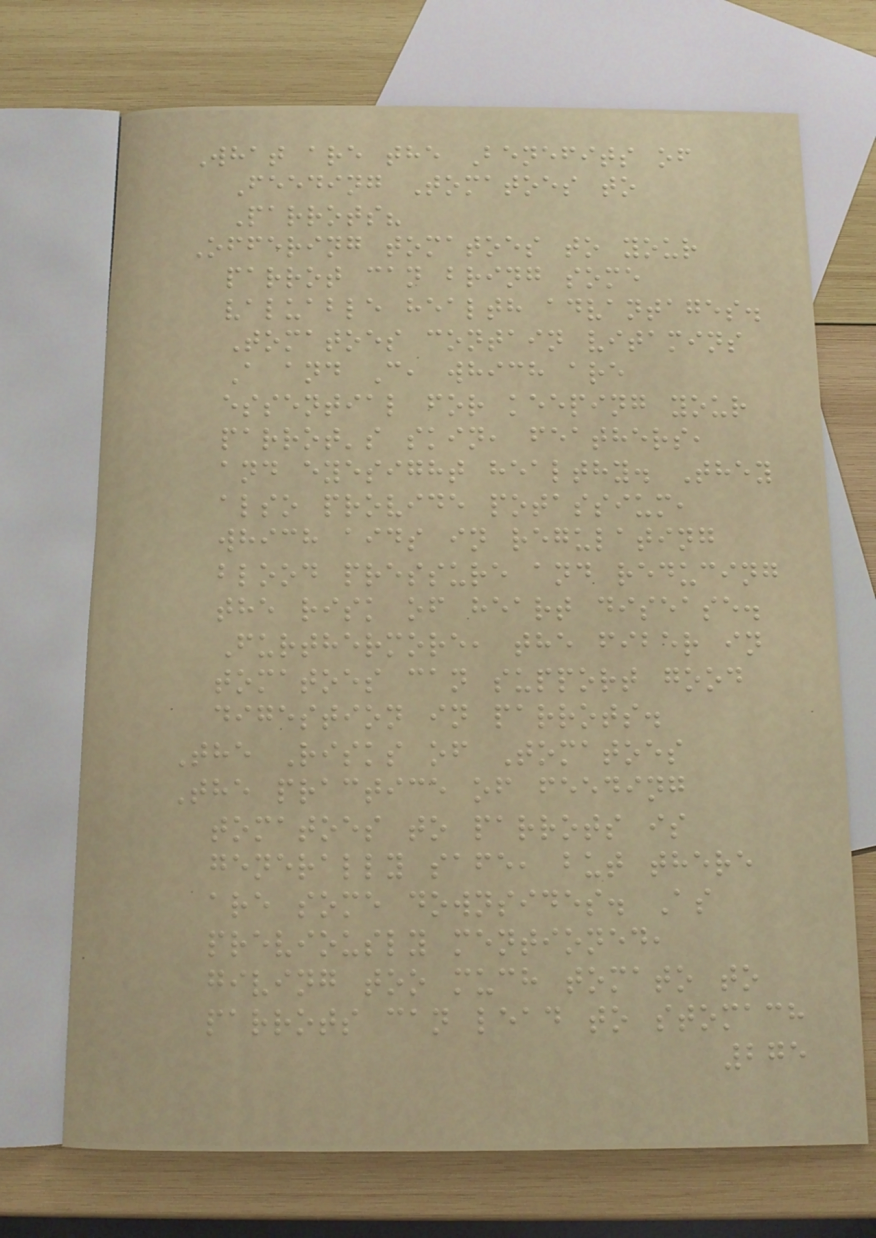What are the Benefits of
Feeding Tomatoes to
Parrots?
Offering tomatoes to your
parrot can bring some
valuable health advantages.
Tomatoes contain vitamins
A and C, which are
essential for keeping your
parrot's skin, feathers,
and eyesight healthy. They
also provide potassium,
which aids in regulating
blood pressure and reducing
the risk of heart disease.
Furthermore, the fiber in
tomatoes can support good
digestion in parrots.
The Risks of Tomatoes
The practice of feeding
tomatoes to parrots is
generally safe, but there
are some downsides. As
previously mentioned,
giving too much tomato to
parrots can lead to stomach
275
